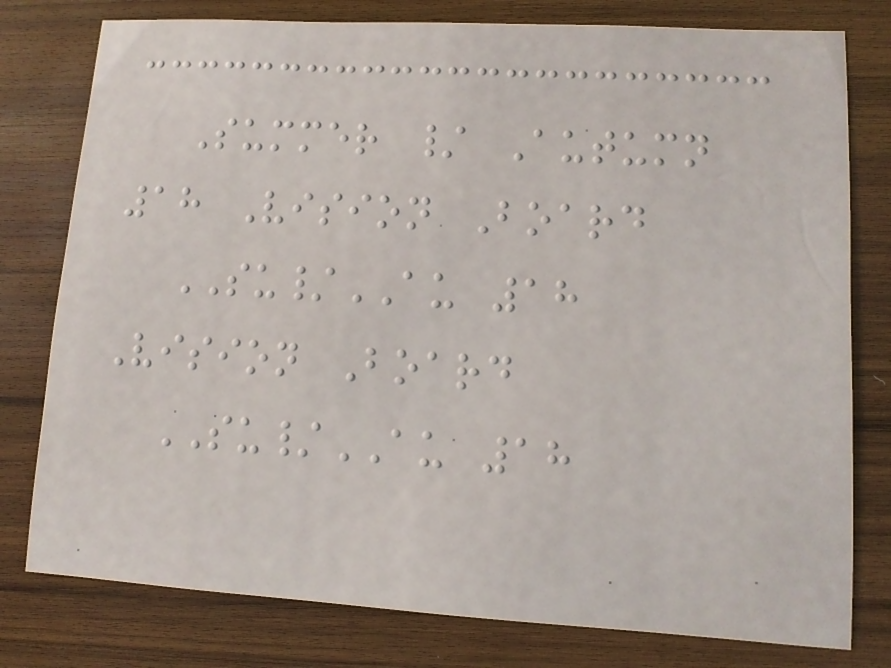Summer / Autumn
18 Vision Board
SU/AU 18
Vision Board
SU/AU 18
